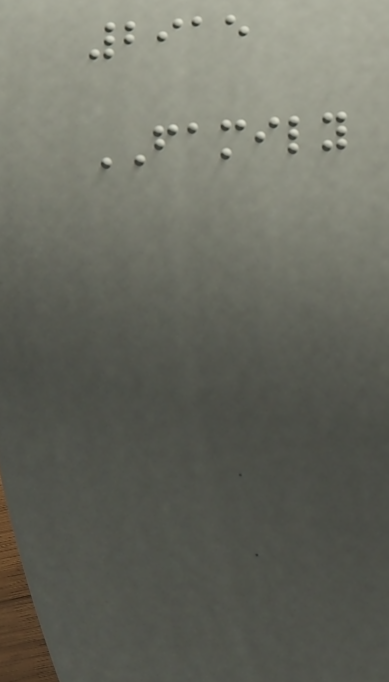2915
FAMILY
